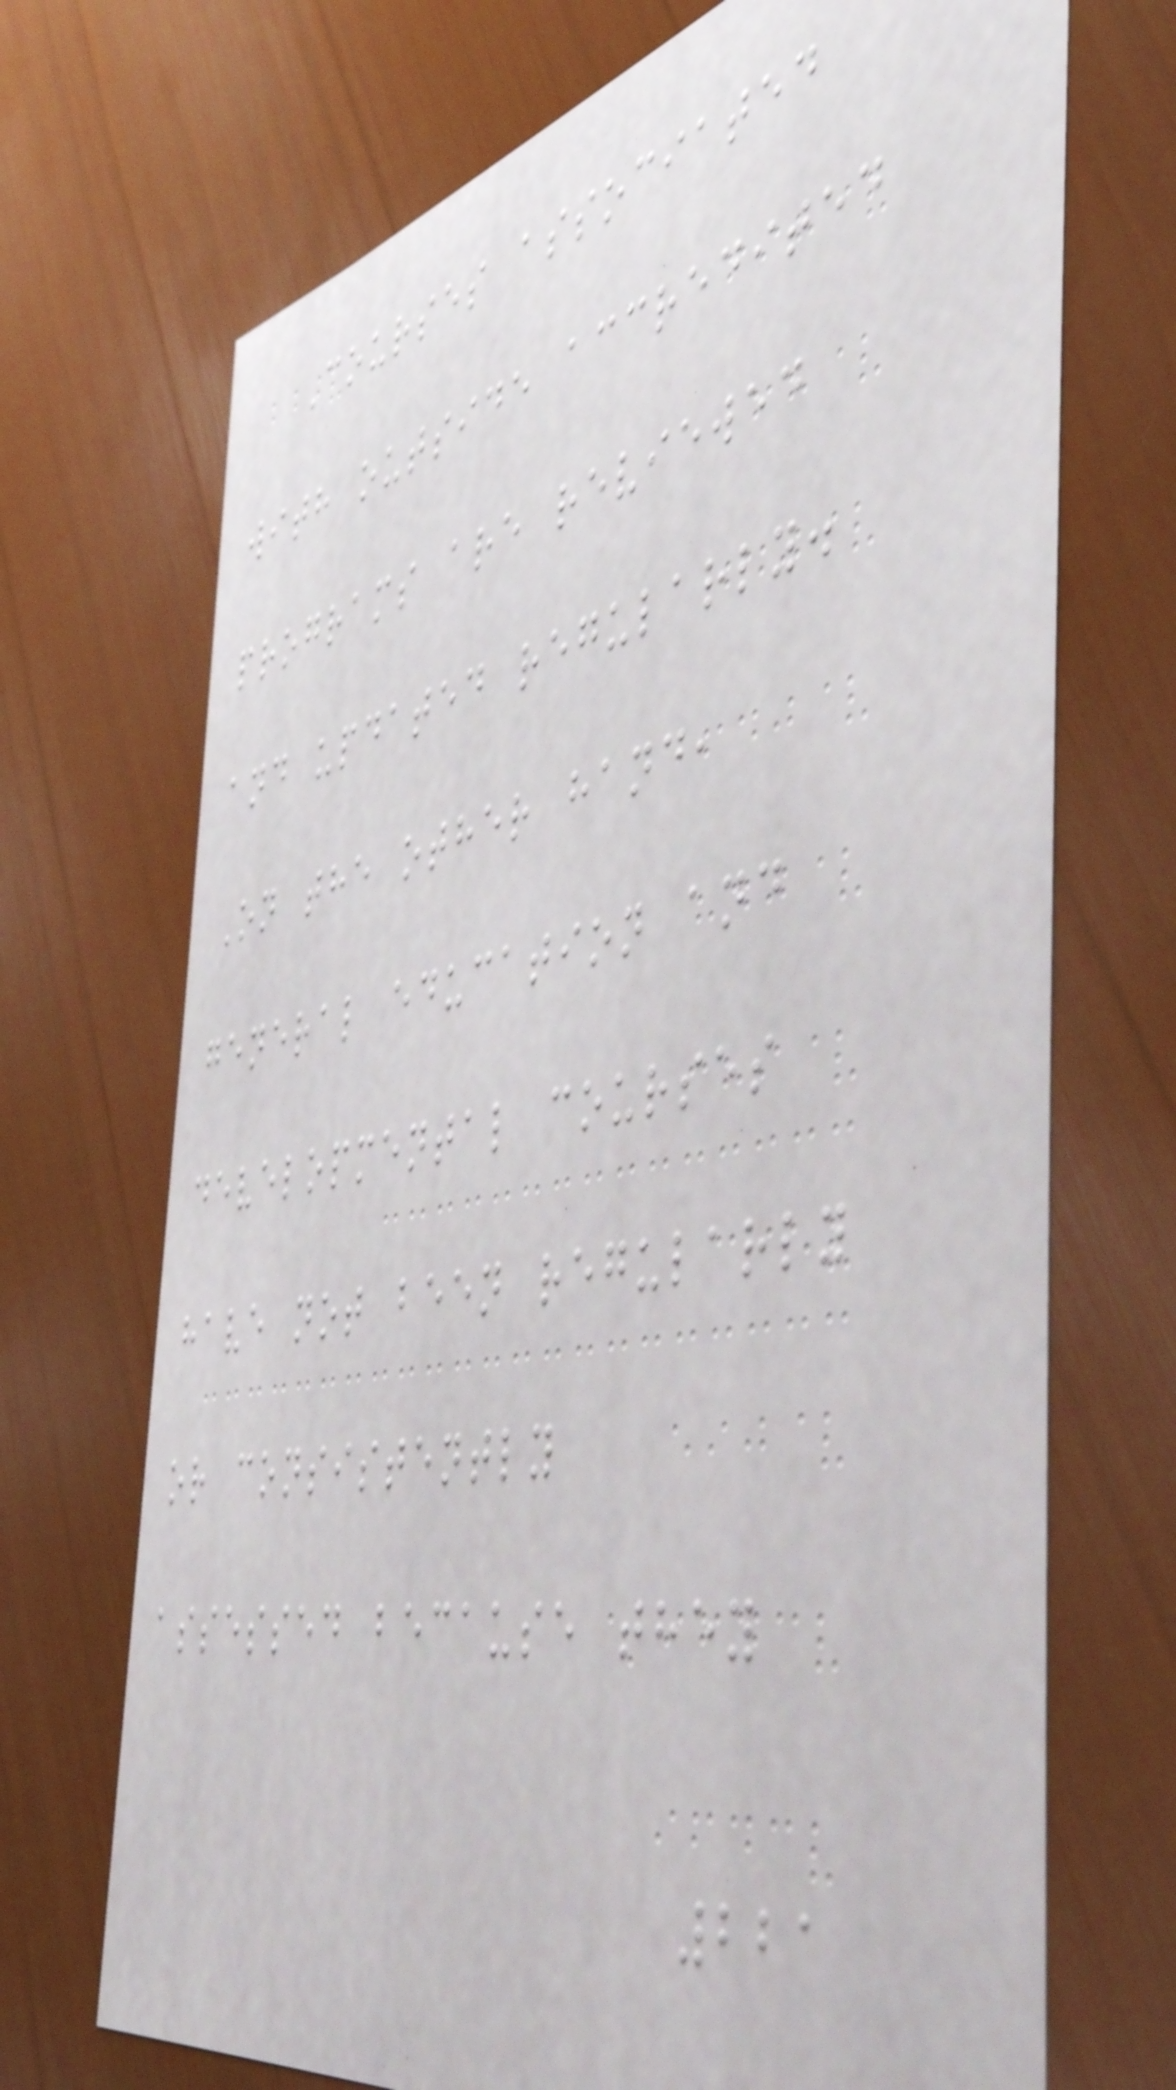Courses associated
with outside accredited
programs are reviewed
and updated regularly.
On the other hand,
general education and
developmental courses
have not been regularly
or consistently
assessed because they
221
